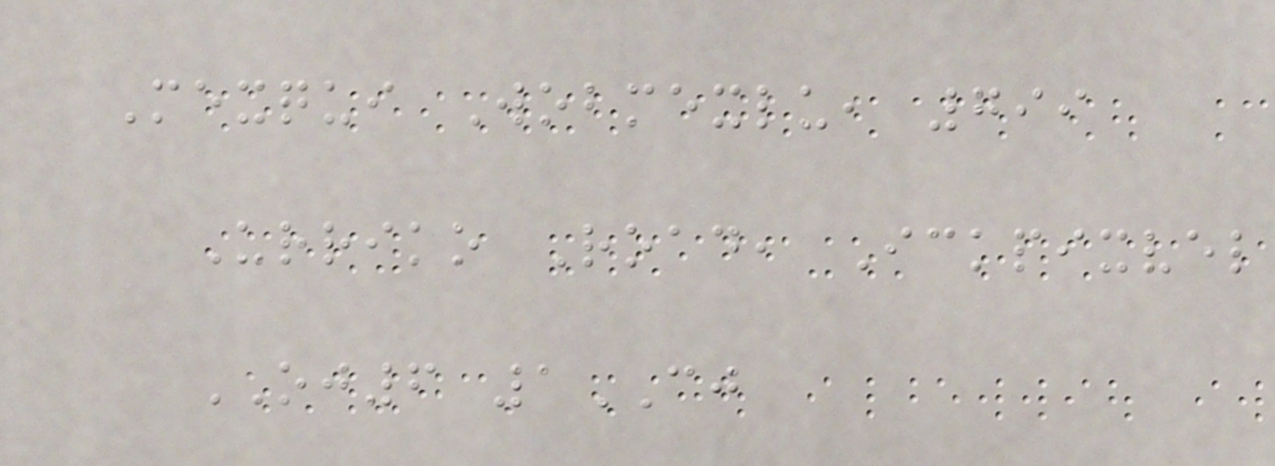Mexqui Wobmexlu, 799
Urriko Road, Ickpixvel
OJ6 1CJ
